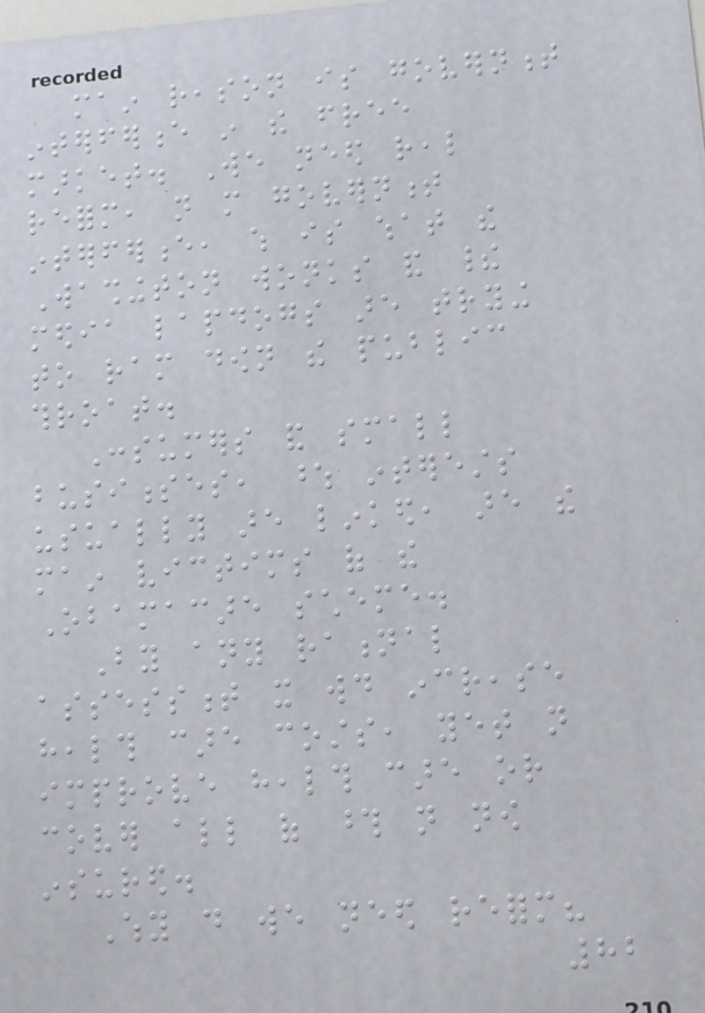main reason is government
interference in the free
market. We need real
reform, not more government
interference, which is what the
Washington wonks and their
media lapdogs are trying
to ram down the public
throat.
Consumers and small
businesses, whose interests
usually are linked, are the
main victims of the
Obamacare scheme.
By any rational
assessment it would increase
health care costs, yet not
improve health care or
cover all of those not now
insured.
Why do we need reform?
82
